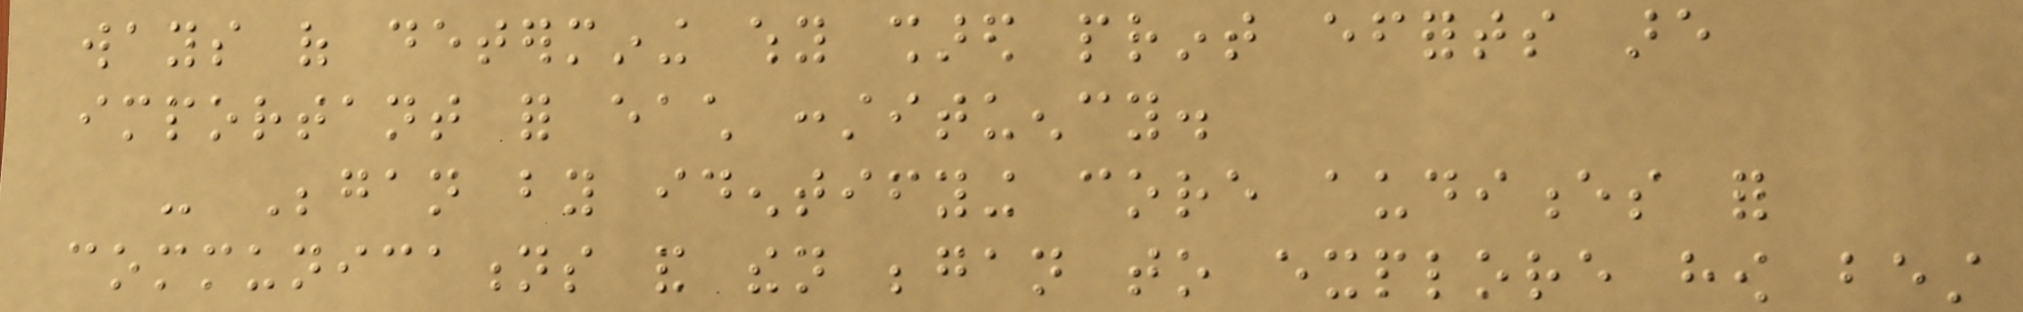ways of determining why shared print efforts are
important for each constituency.
- Began by identifying core audiences for
communications and then began to explore how best
